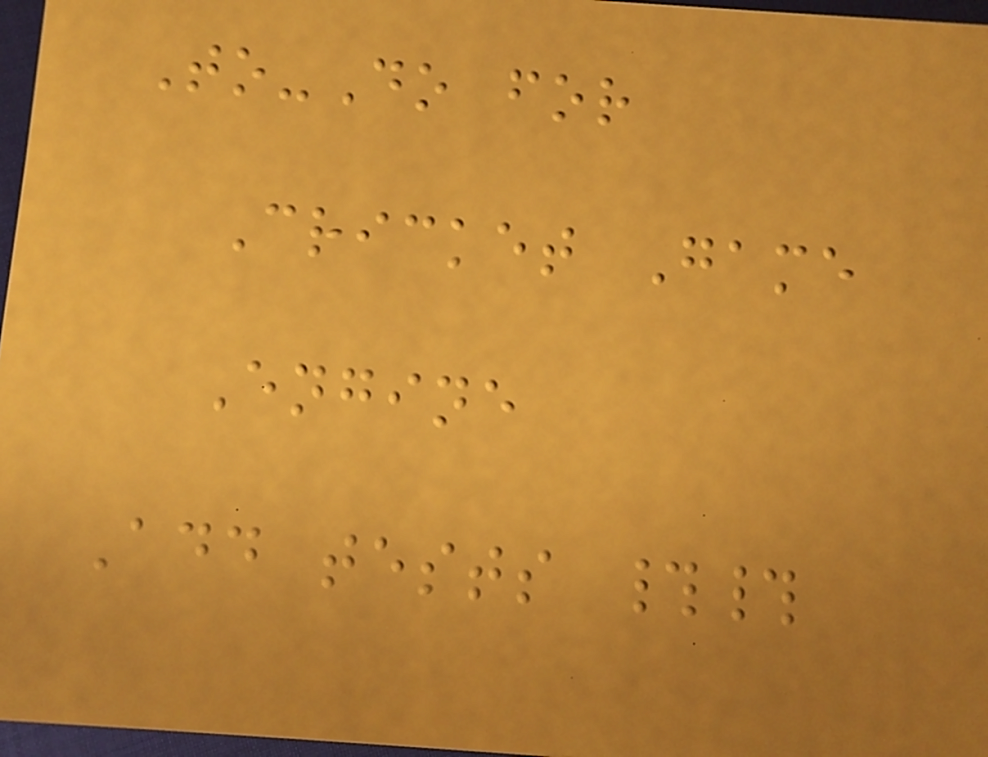To-Do for
Cricket Game
Engine
Add tests ##
